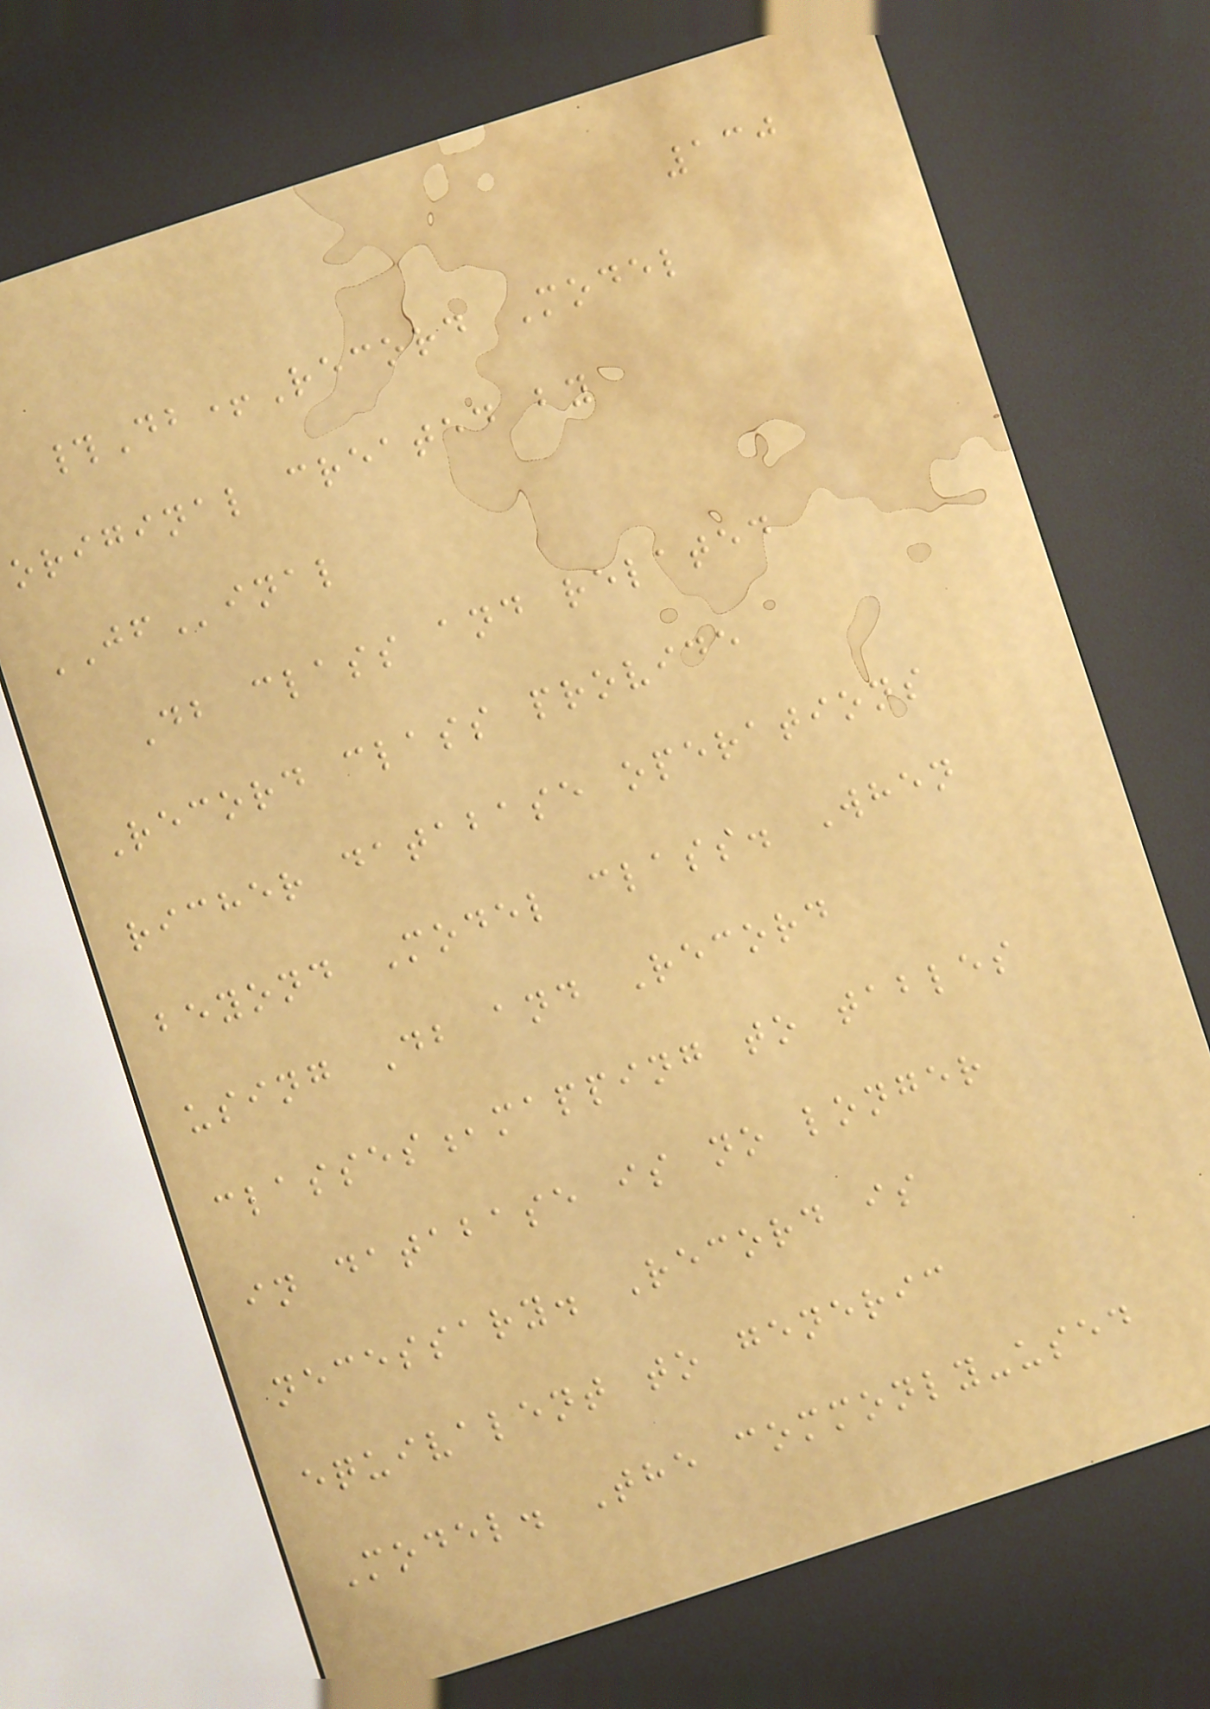130
#Db+Record Model
original created by
JFinal
Db class and related
Record class provide
richer database operations
beyond Model class. When
using Db and Record
classes,mapping to tables
in database is no longer
necessary. Record is
equivalent to generic
Model. The commonly-used
